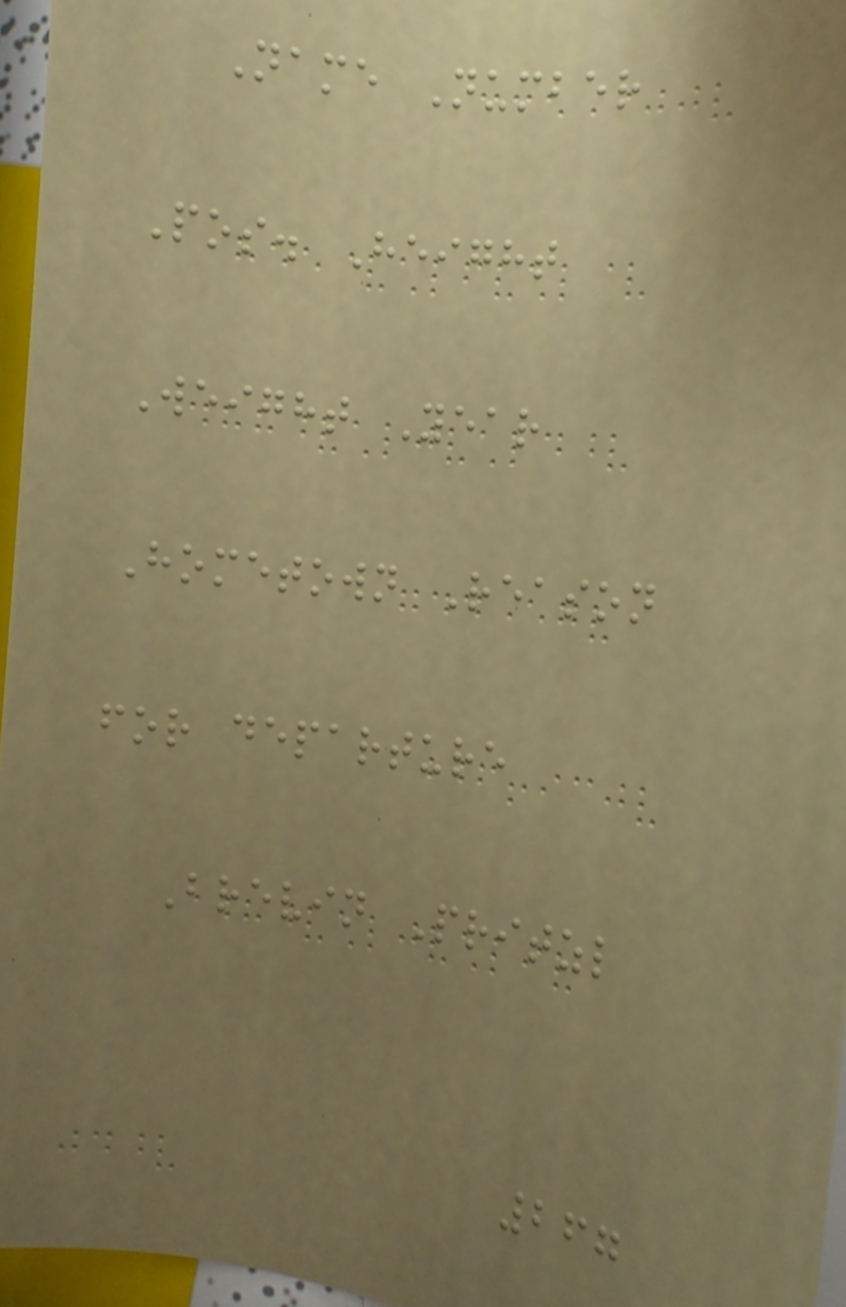Name Number
Pos. Height
Weight Year
Hometown Reason
for departure
Brevin Pritzl
267
